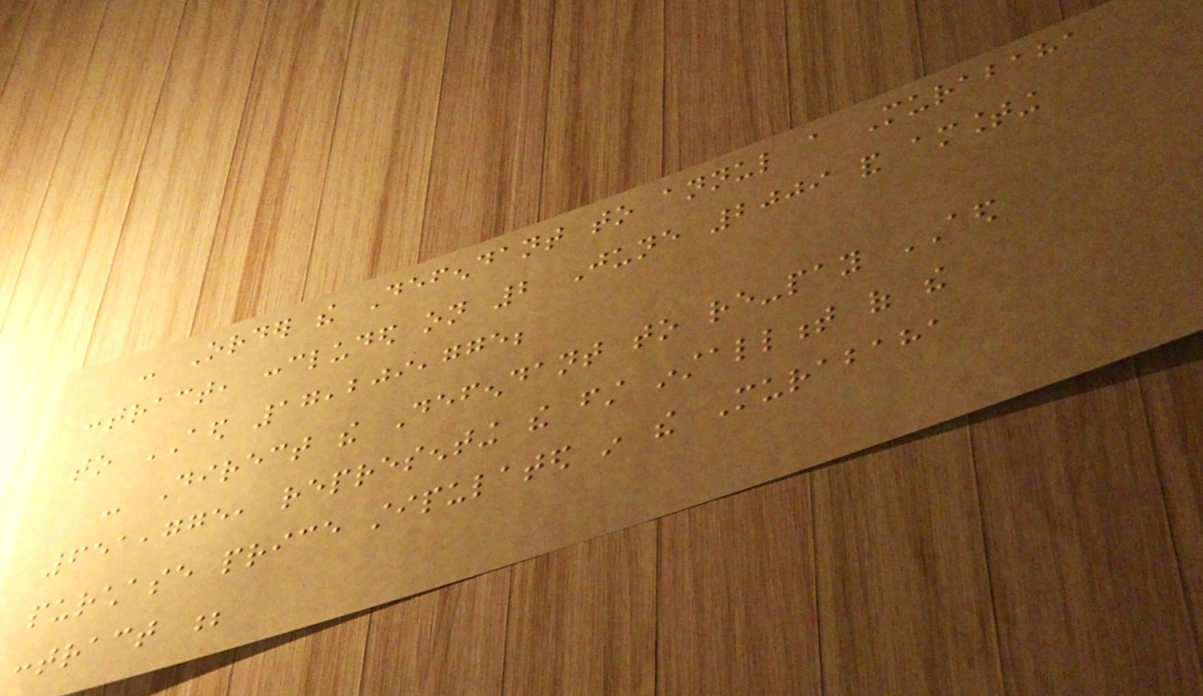- Order the Defendant to annul a Murabaha
contract, concluded on 2 June 2009 and amounting
to AED 17,209,775;
- Direct the Defendant to re-pay AED
651,775, representing the first installment of the
purchase price stipulated in the Murabaha
contract ;
